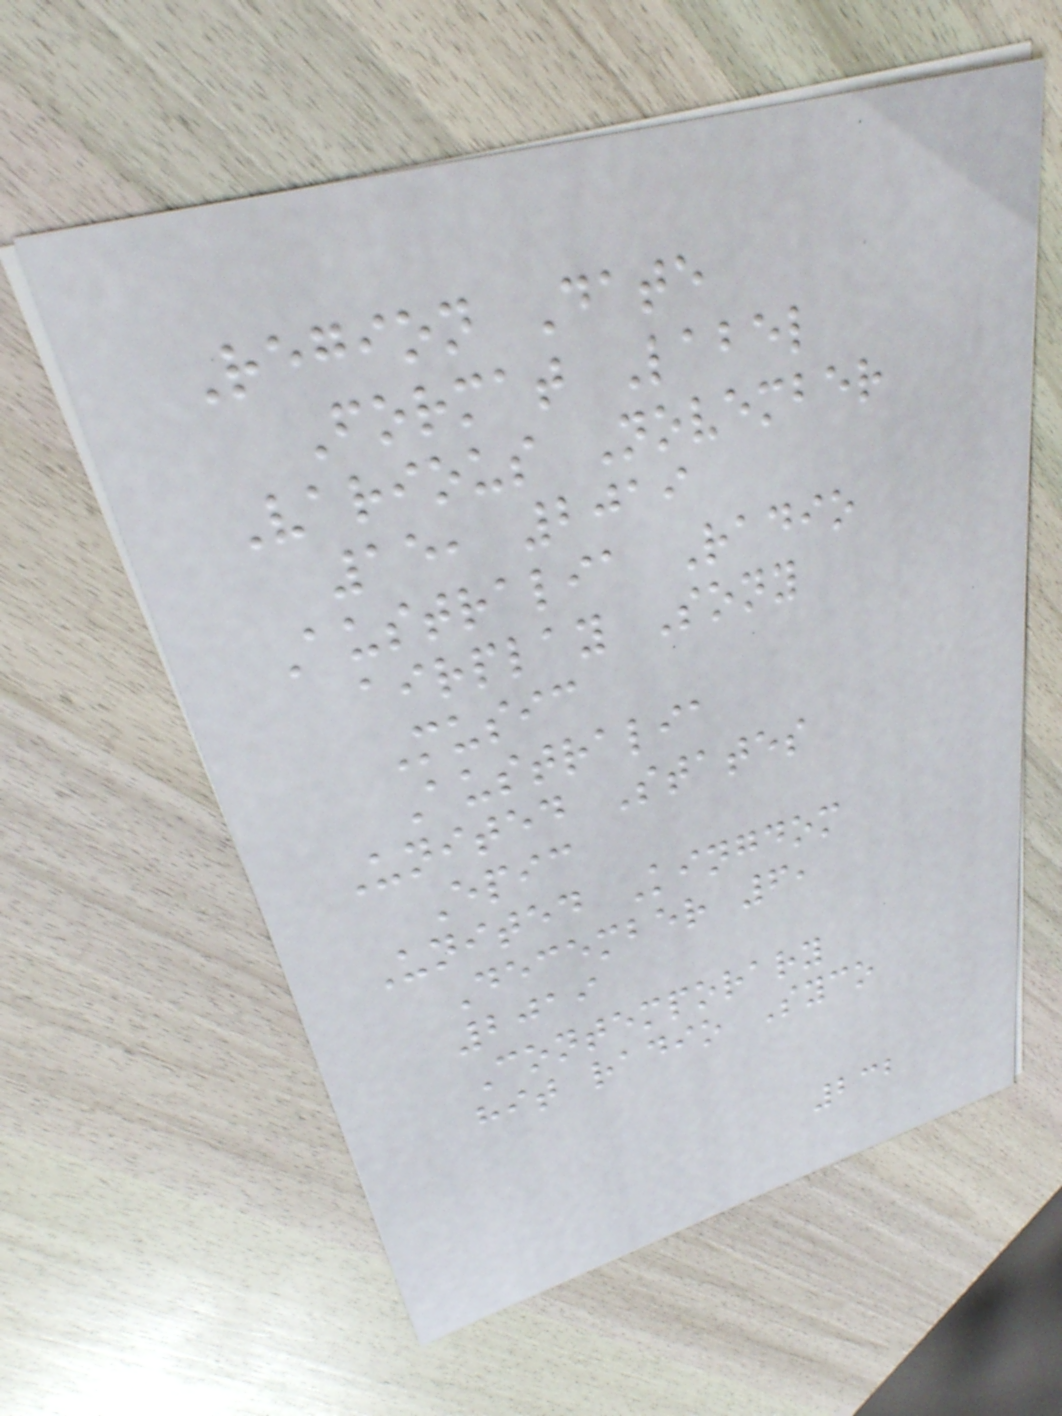Region Date
Format Label
Various November
15, 2019
Australia Radio
airplay Sony
Music
Australia
United States
Epic
United Kingdom
December 6,
2019
Contemporary
hit radio Syco
232
